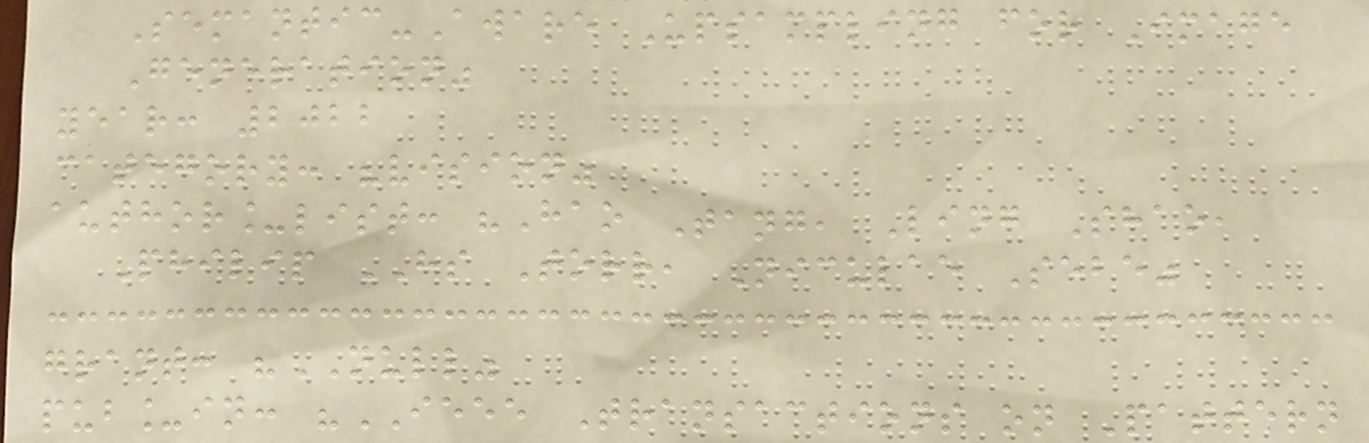Semantic-Aware Upsampling for Image
Generation"
year: 2022
category: "vision"
author_list: "Hao Tang, Ling Shao,
Philip HS Torr, Niculae Sebe"
grant: "NULL"
pub_in: "IEEE Transactions on Pattern
